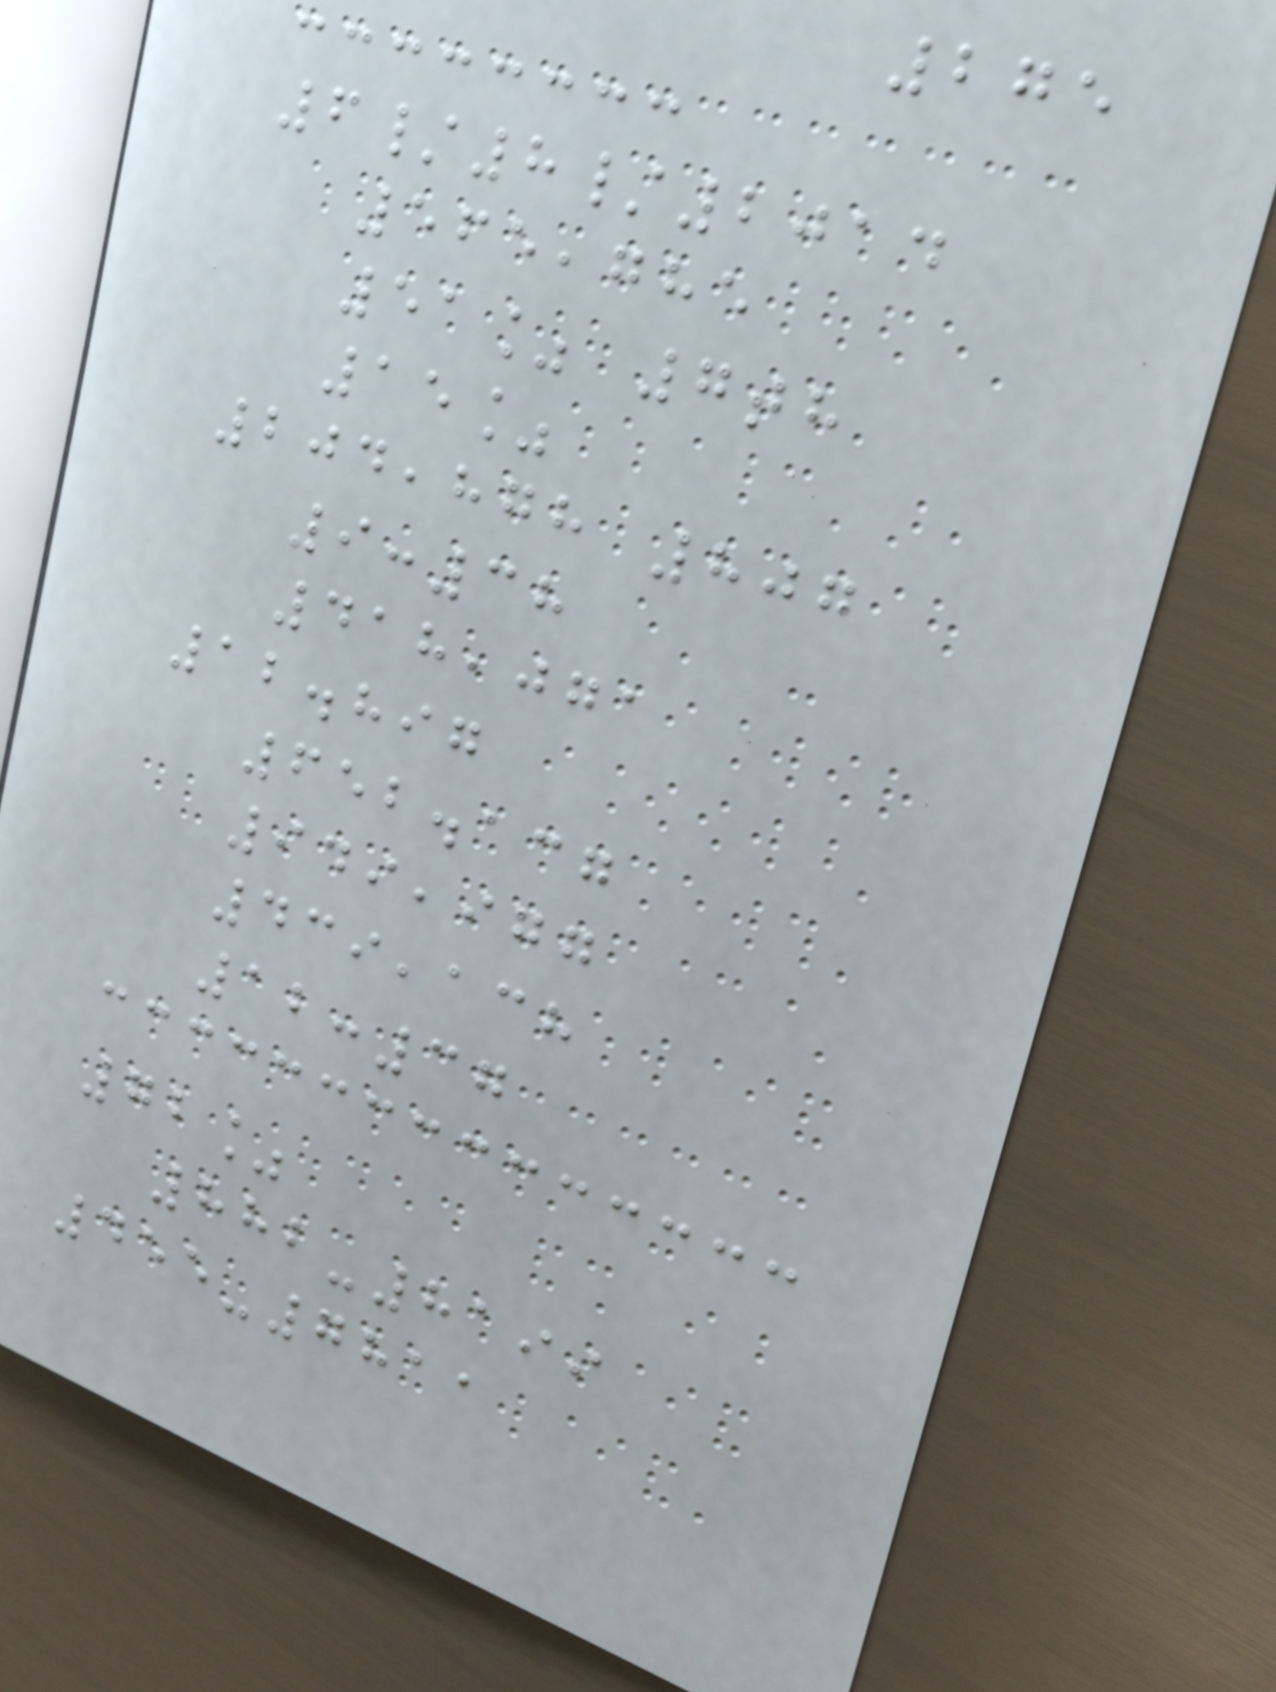275
6/8/2014
565,785
51% 7th
15%
204,878 807
9:38
418,071
12.897
652.137
949,977
439,138
12:37
72%
882-8199
455-7811
